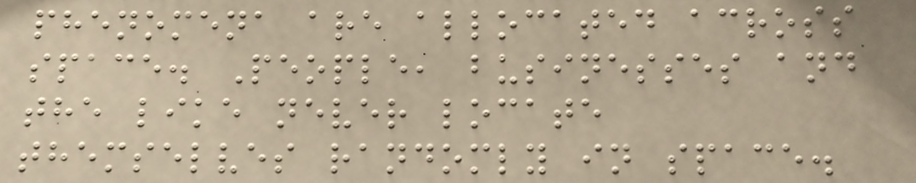phenomena are allocated across
space. People, businesses and
the like never locate
themselves randomly in space.
